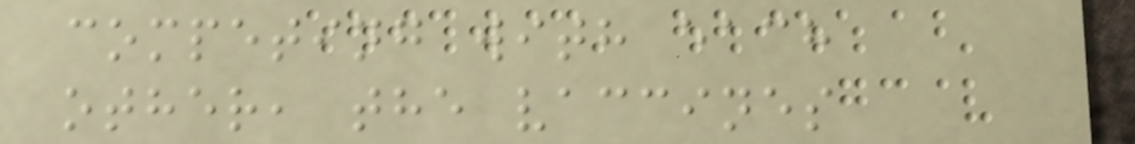competing with each
other, the vaccines
